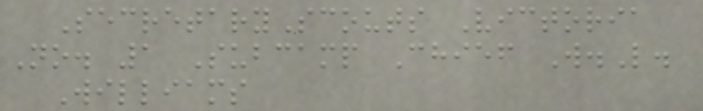SecretaryScouts Victoria
No. 1 Subcamp Chief W.L.
Williams
